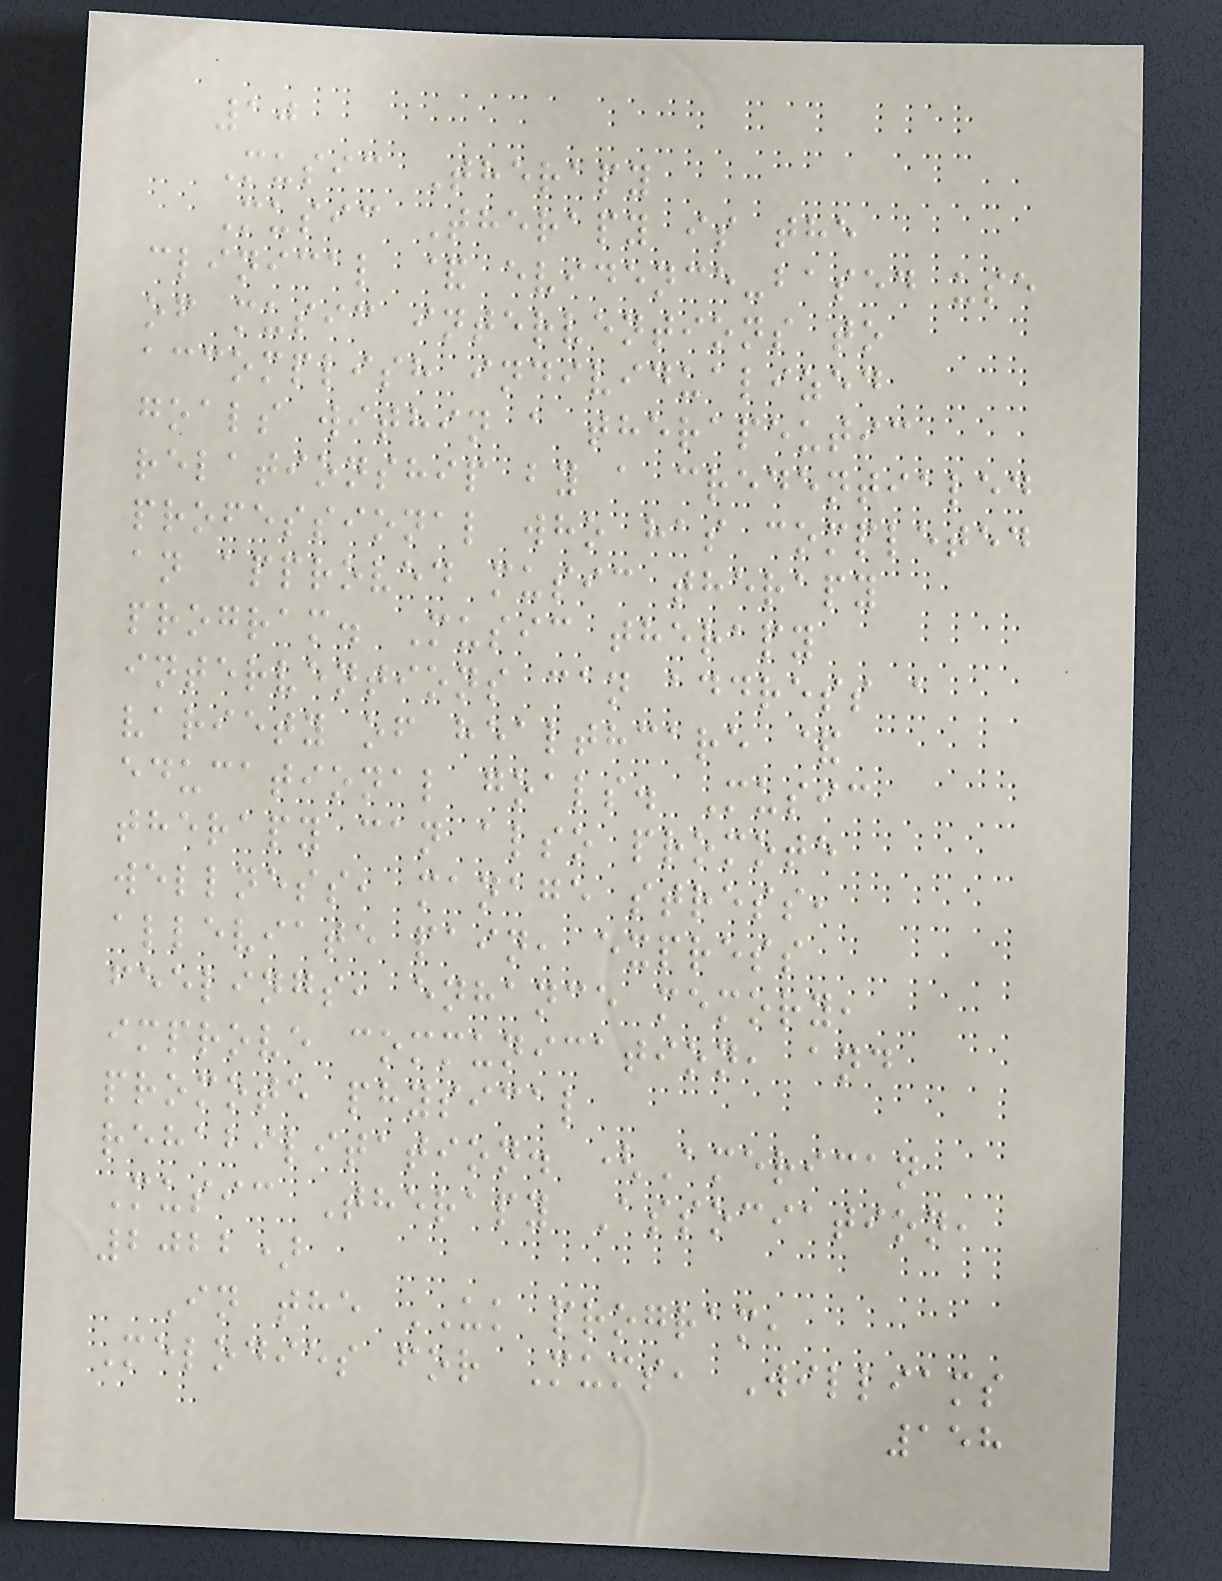10
Music Therapy
Music Therapy is the
clinical & evidence-based use
of music interventions to
accomplish individualized
goals within a therapeutic
relationship by a credentialed
professional who has completed
an approved music therapy
program. Music therapy
interventions can address a
variety of healthcare &
educational goals. Music
therapy can also promote
wellness, manage stress,
alleviate pain, express
feelings, enhance memory,
improve communication, and
promote physical
rehabilitation. (American
Music Therapy Association,
2022)
In the UK program,
Melodies for Mums, Williams
158
